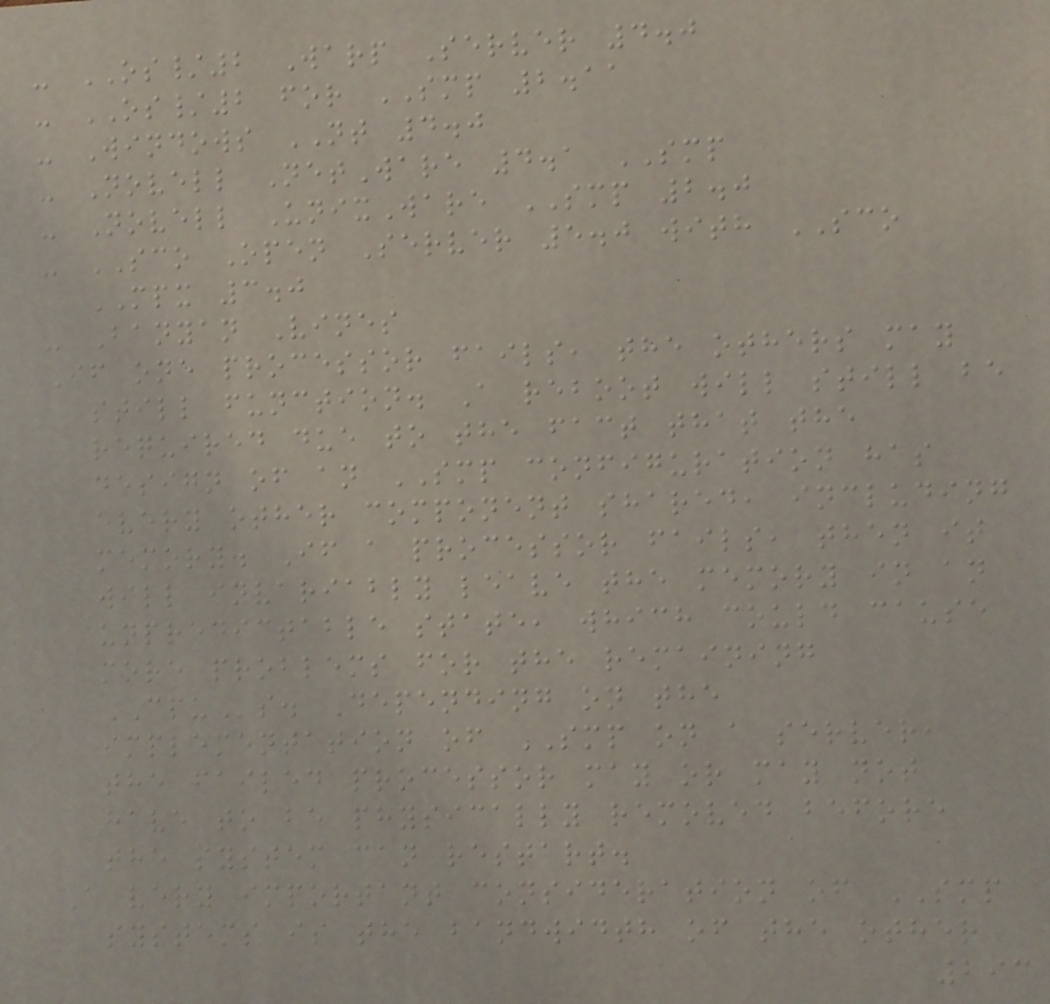- OS/2 Warp Server 4.0
- OS/2 for SMP 2.11
- Windows NT 4.0
- Novell NetWare 4.1 SMP
- Novell UnixWare SMP 2.0
- SCO Open Server 5.0 with SCO
MPX 3.0
- Banyan Vines
If one processor fails, the others may
still function. A reboot will still be
required due to the fact that the
design of an SMP configuration has
every other component shared, including
memory. If a processor fails, then it
will invariably leave the memory in an
unpredictable state, which could cause
more problems for the remaining
CPUs. Depending on the
implementation of SMP on a server,
the failed processor may or may not
have to be physically removed before
the system can restart.
A very important consideration of SMP
systems is the bandwidth of the other
293
